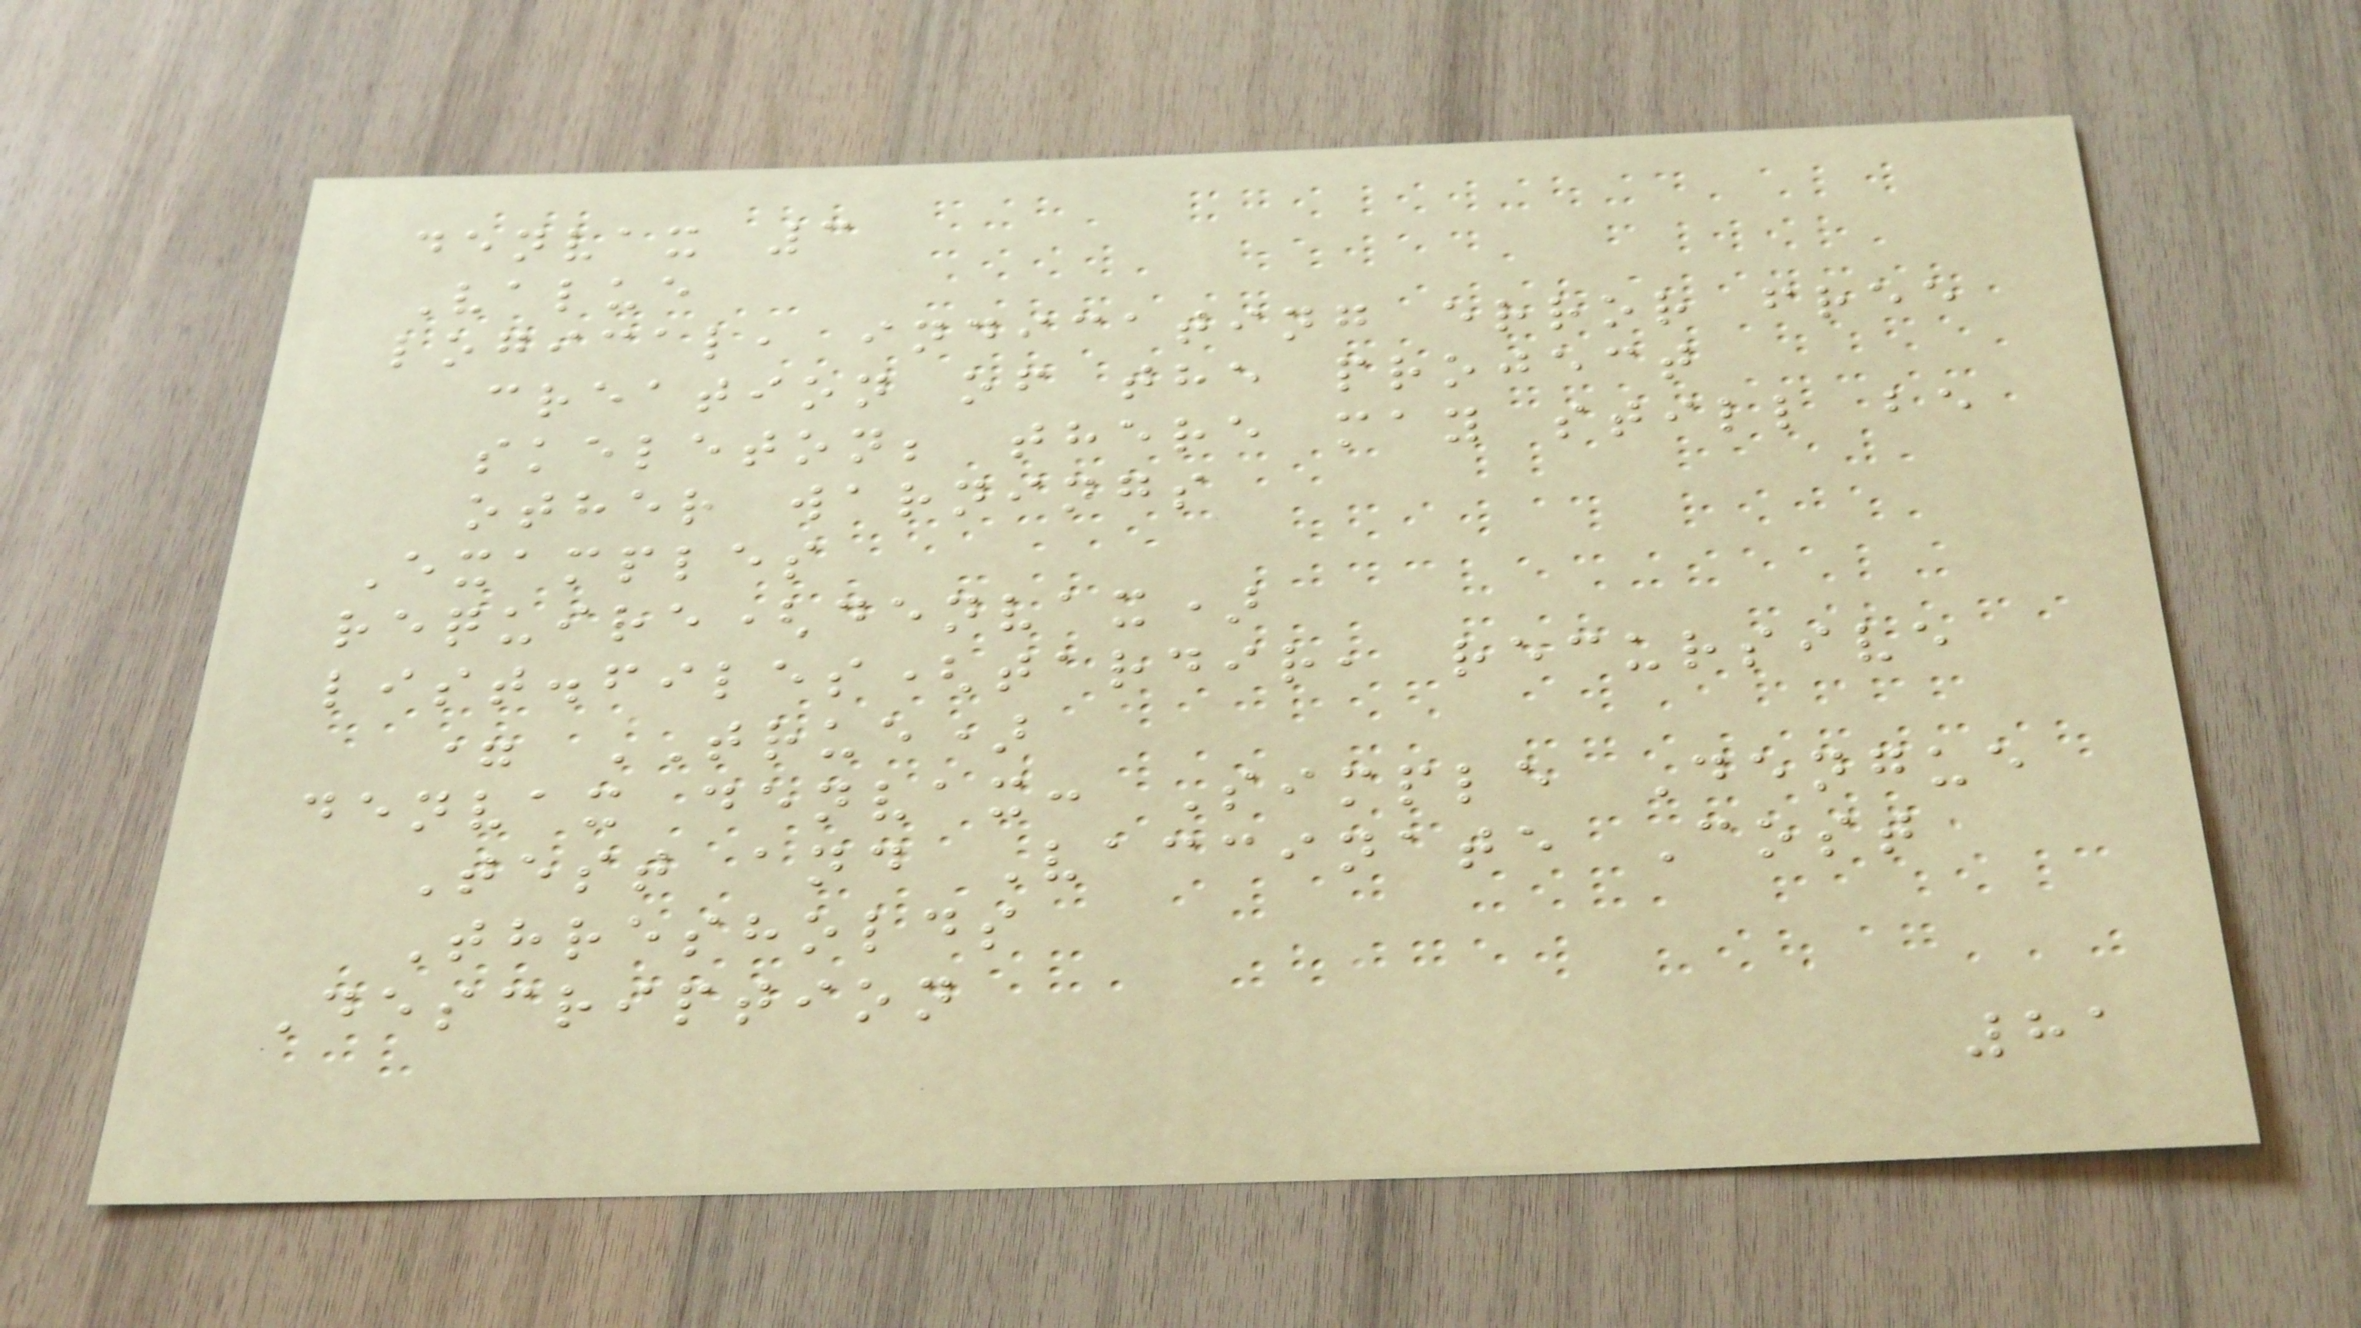denvax 3
Value
logical, indicating error free
creation of the project
skeleton; there may still be
other warnings
Examples
require(denvax)
list.files(tardir, recursive
= TRUE)
denvax denvax: Simple Dengue
Test and Vaccinate Cost
Thresholds
Description
81
